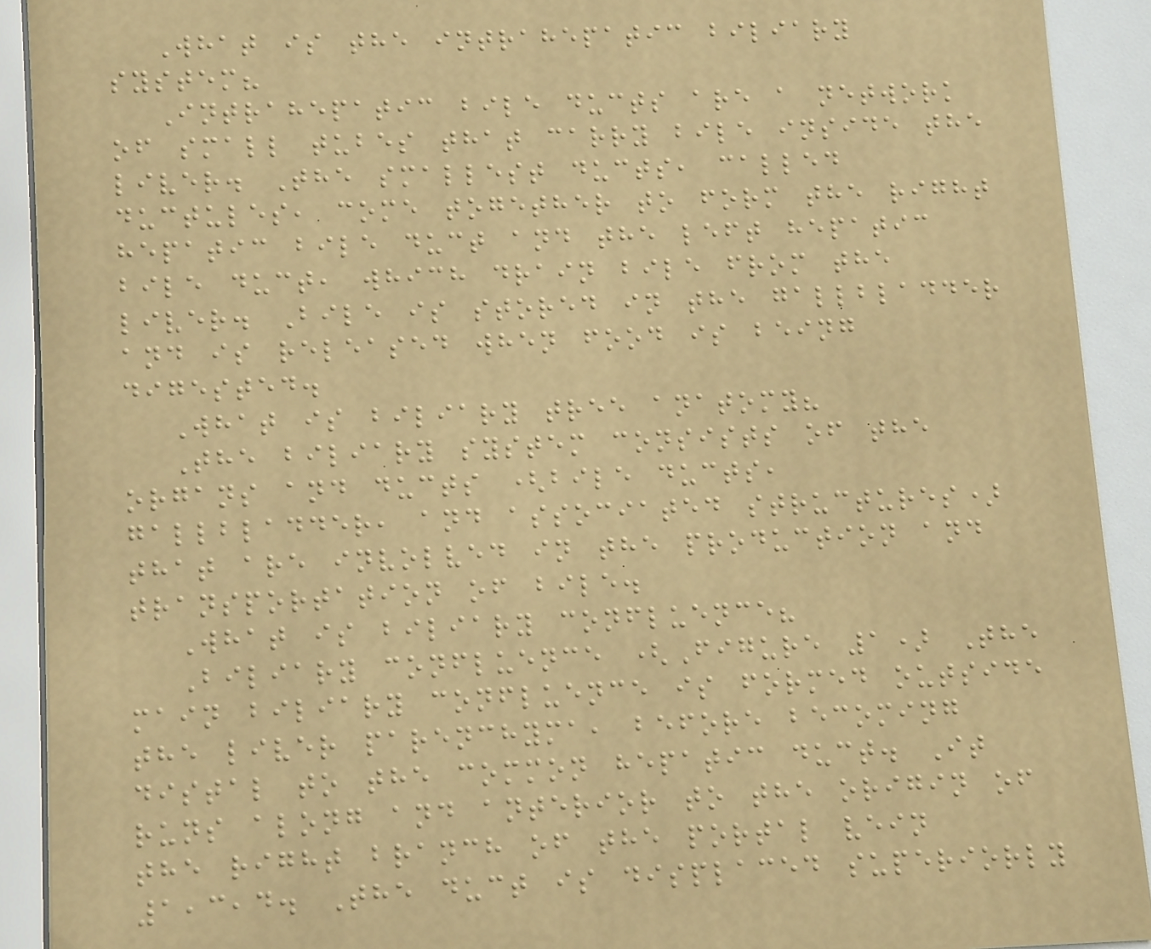What is the intrahepatic biliary
system?
Intrahepatic bile ducts are a network
of small tubes that carry bile inside the
liver. The smallest ducts, called
ductules, come together to form the right
hepatic bile duct and the left hepatic
bile duct, which drain bile from the
liver. Bile is stored in the gallbladder
and is released when food is being
digested.
What is biliary tree anatomy?
The biliary system consists of the
organs and ducts (bile ducts,
gallbladder, and associated structures)
that are involved in the production and
transportation of bile.
What is biliary confluence?
Biliary confluence (Figure 1) The
main biliary confluence is formed outside
the liver parenchyma, before becoming
distal to the common hepatic duct. It
runs along and anterior to the origin of
the right branch of the portal vein
1,3,4. The duct is displaced superiorly
